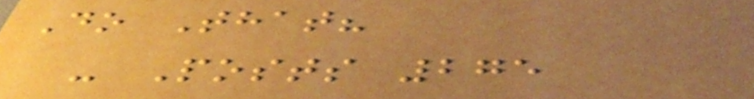Do That?
- Posts 275
